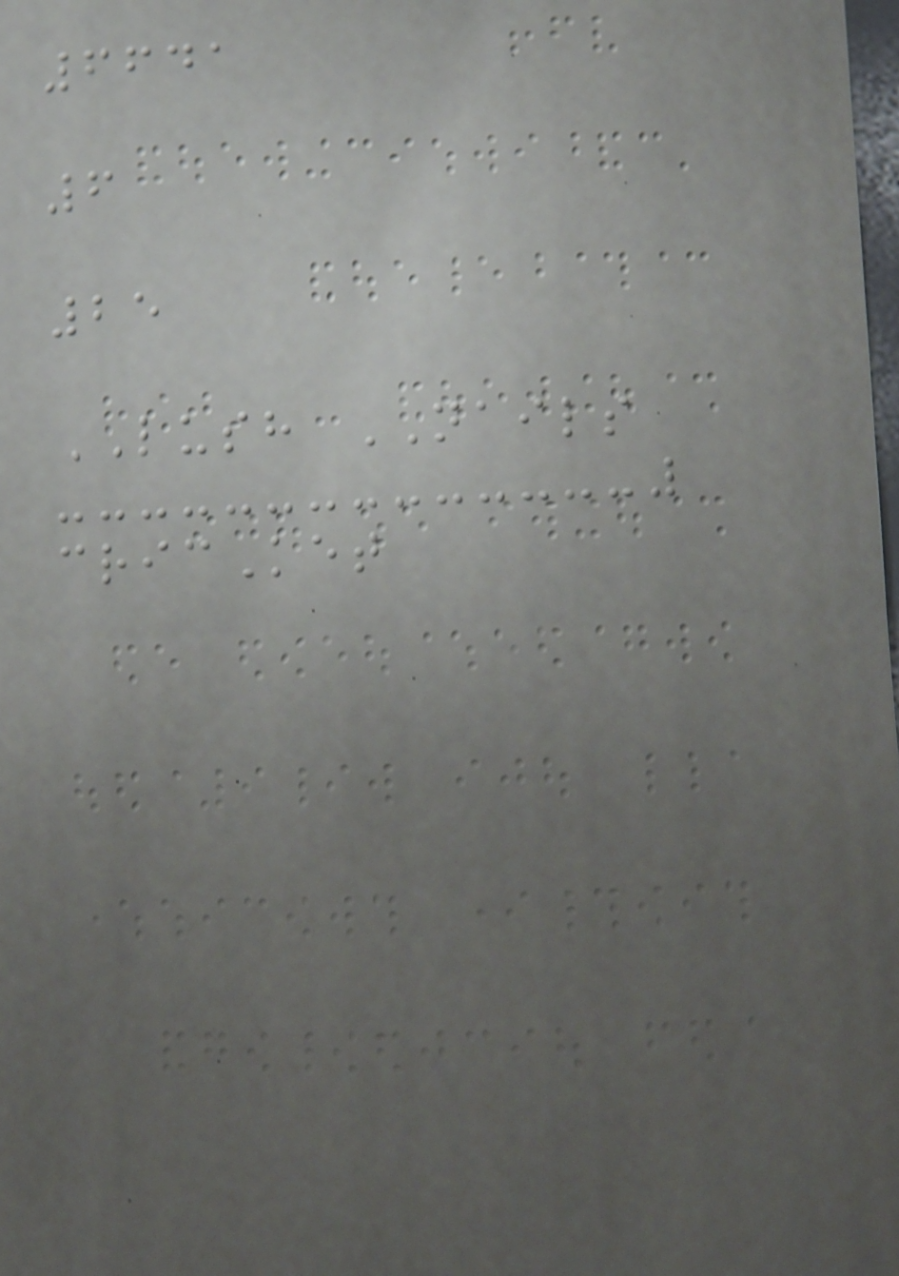6641
6
25
LUSH NAILS
cricKet
